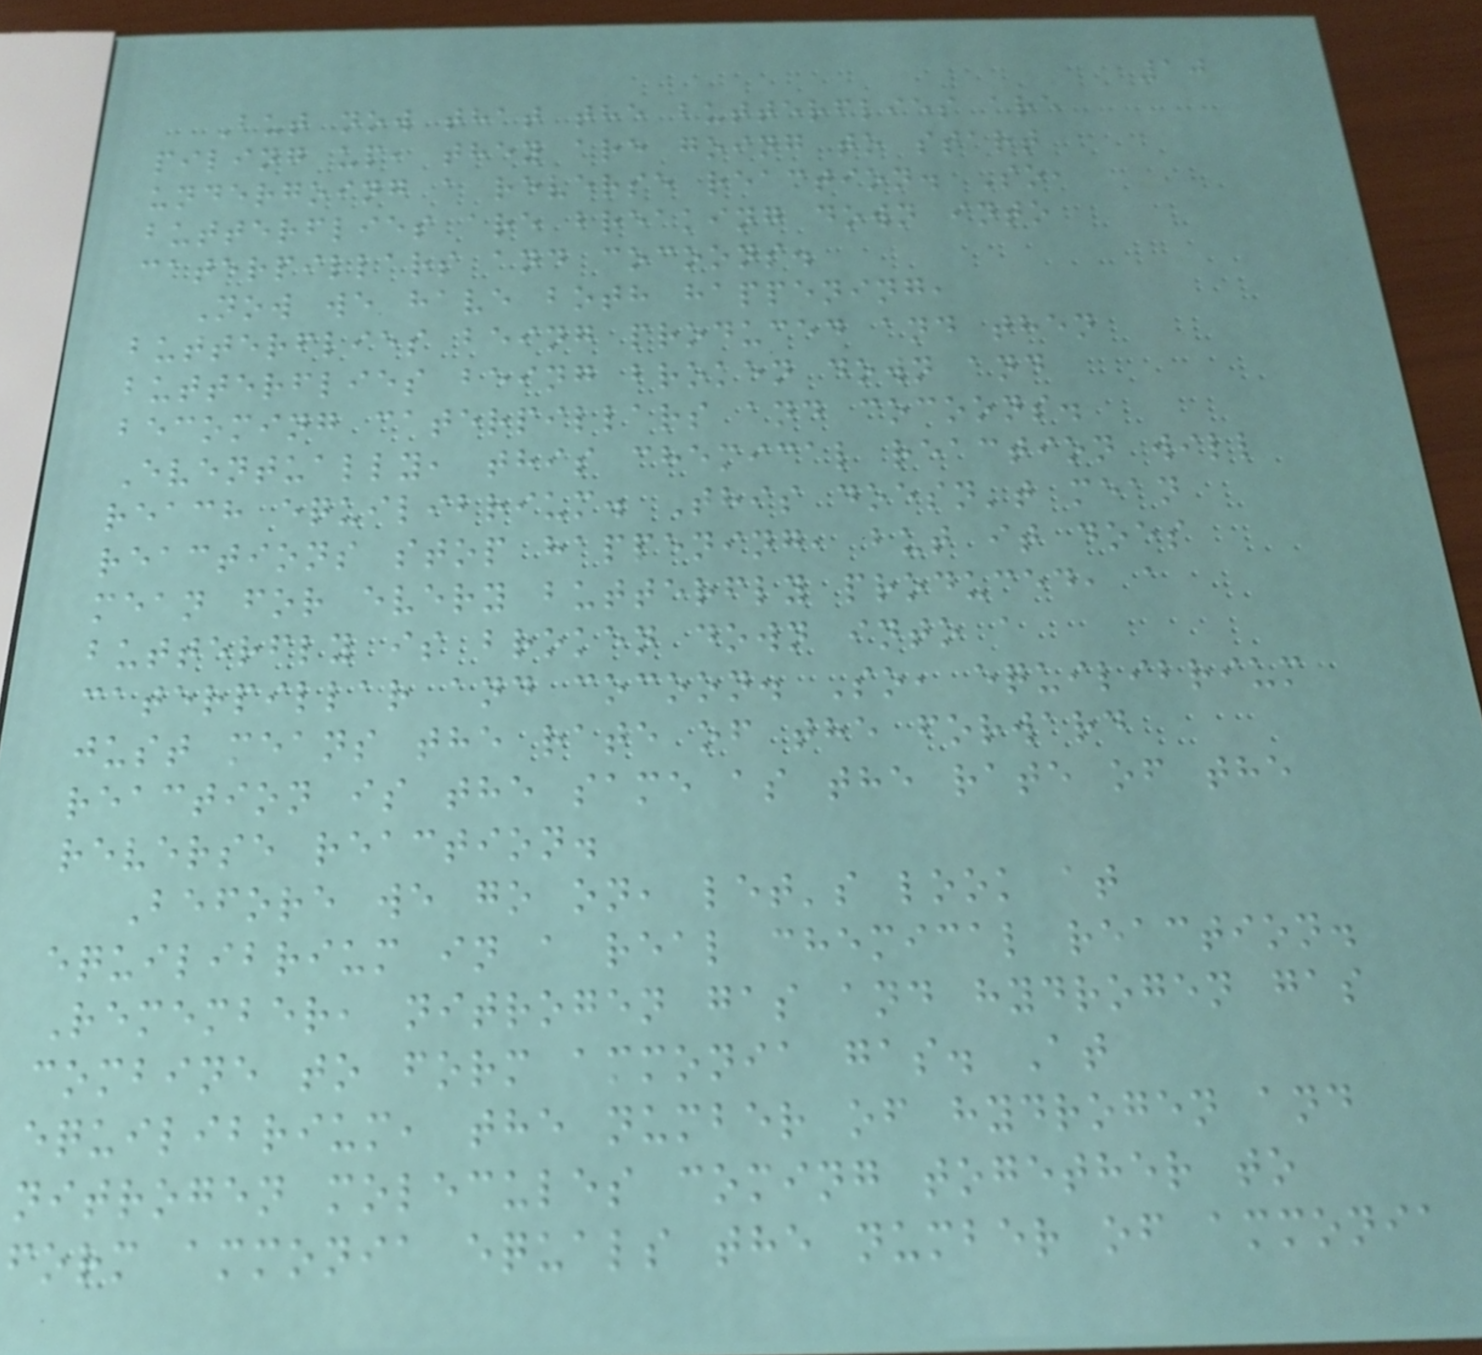10
But now that the butterflies are
piling up, they are going to start
undergoing a reverse reaction. So,
butterflies are breaking down into
caterpillars and cocoons.
Now we have both happening,
butterflies being produced and then
butterflies being broken down and
becoming caterpillars and cocoons.
Eventually, this chemical reaction will
reach equilibrium. This doesn't mean
reactions stop happening, but it does
mean for every butterfly produced, a
butterfly is broken down into a
caterpillar and cocoon. So, equilibrium
just means the rate of the forward
reaction is the same as the rate of the
reverse reaction.
Before we go on, let's look at
equilibrium in a real chemical reaction.
Remember, nitrogen gas and hydrogen gas
combine to form ammonia gas. At
equilibrium, the number of hydrogen and
nitrogen molecules coming together to
form ammonia equals the number of ammonia
